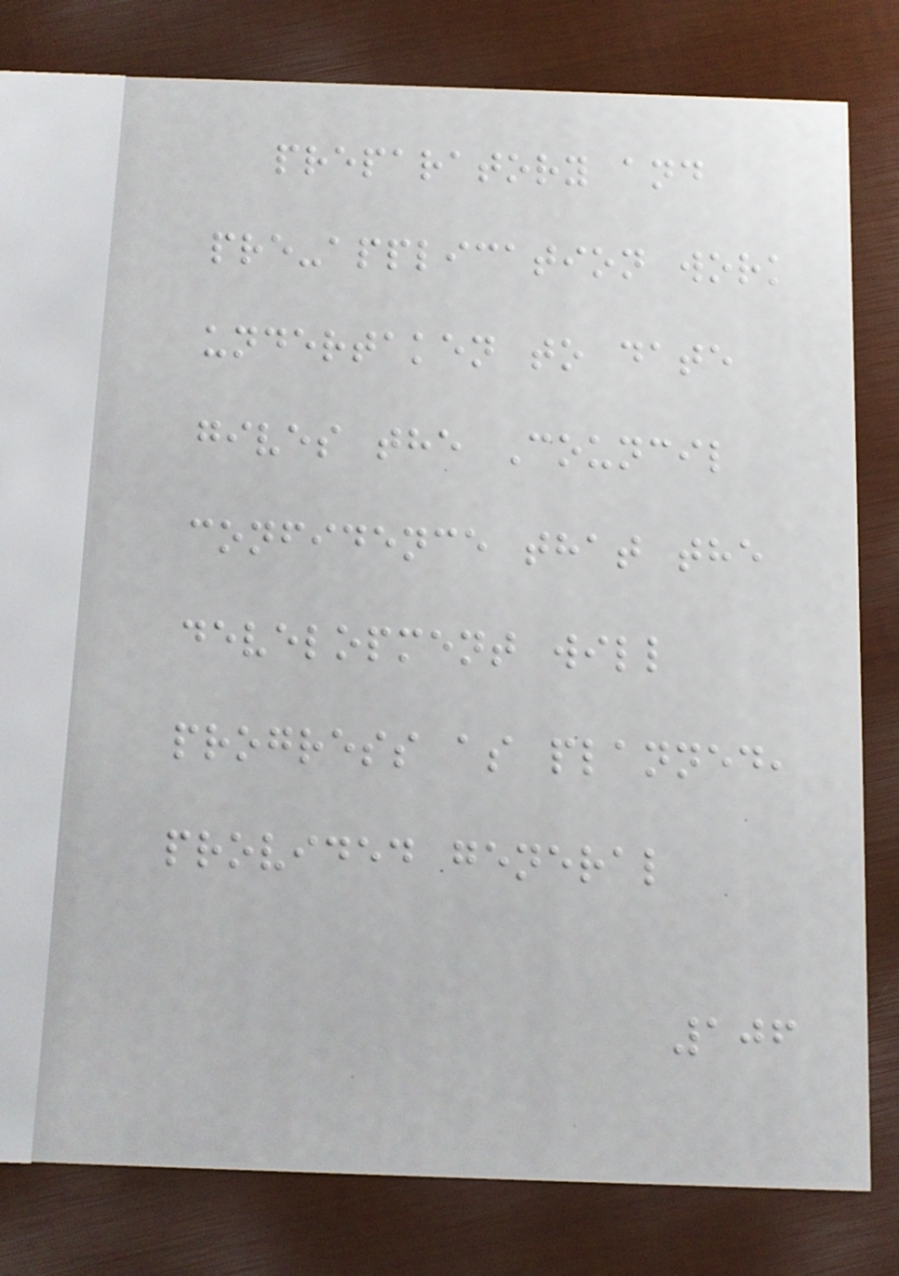preparatory and
pre-application work
undertaken to date
gives the Council
confidence that the
development will
progress as planned,
provided general
106
